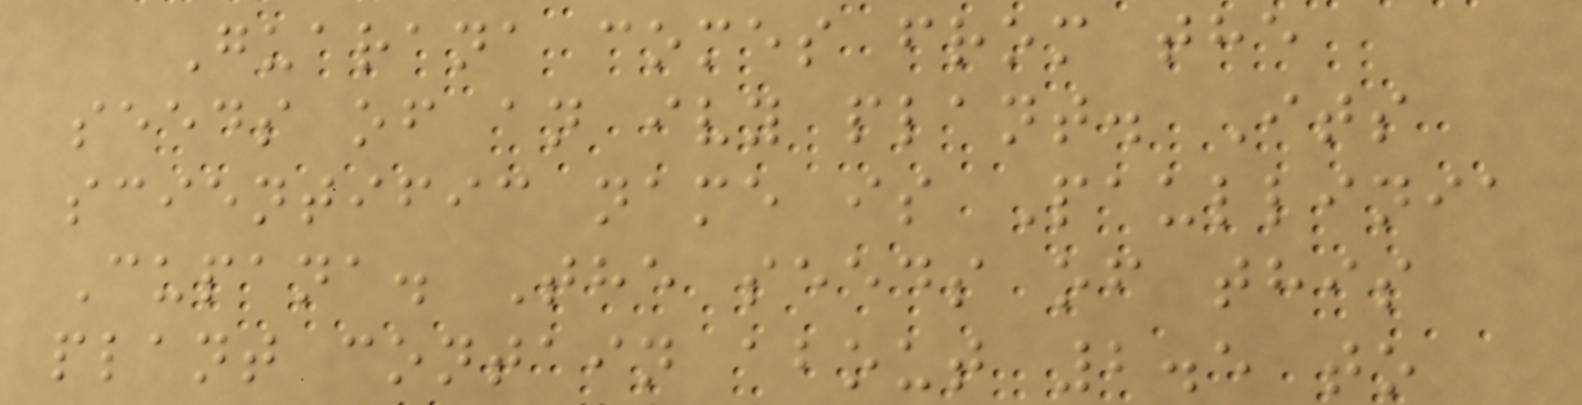Guarana comes from the
seeds of an ivy plant. Its
scientific name is Paullinia
Cupana. The seeds of this
plant contain about 2.5 to
